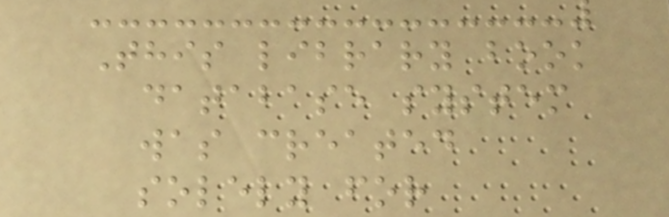This library book
database system
was created
solely for
